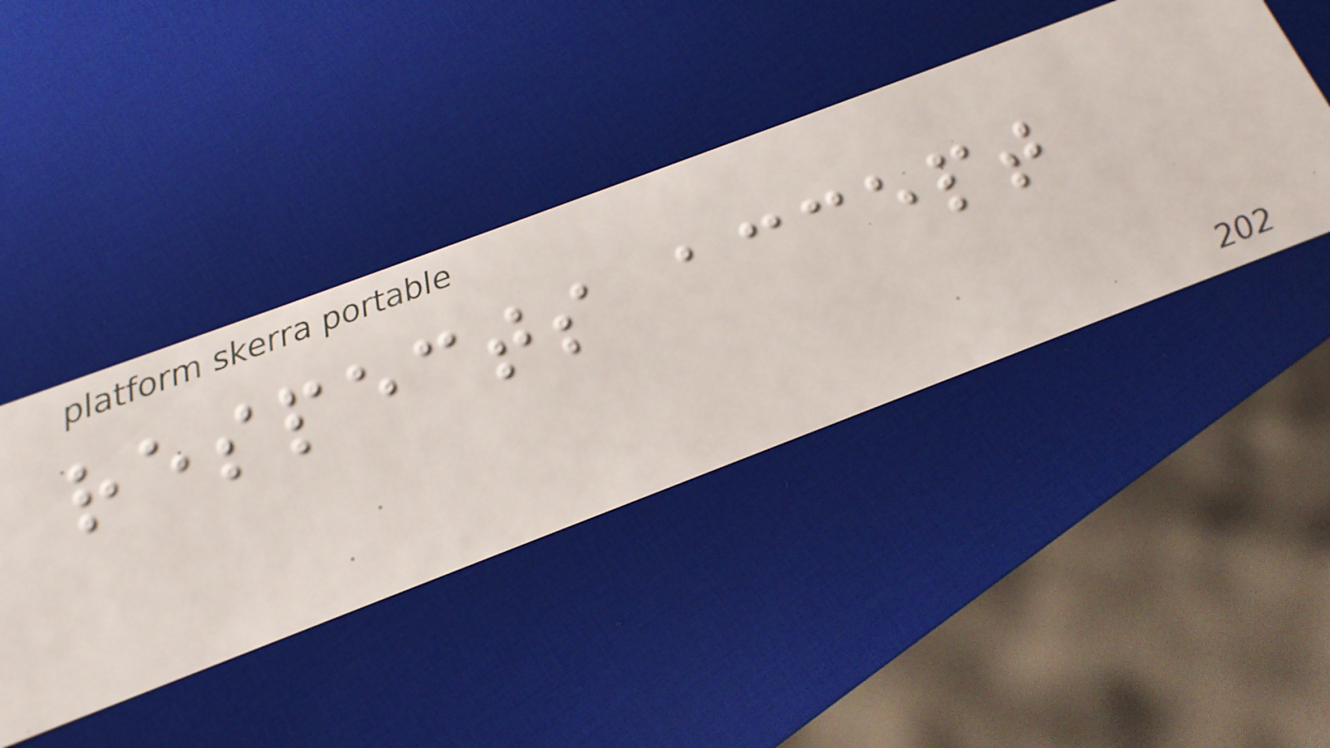respects accept
